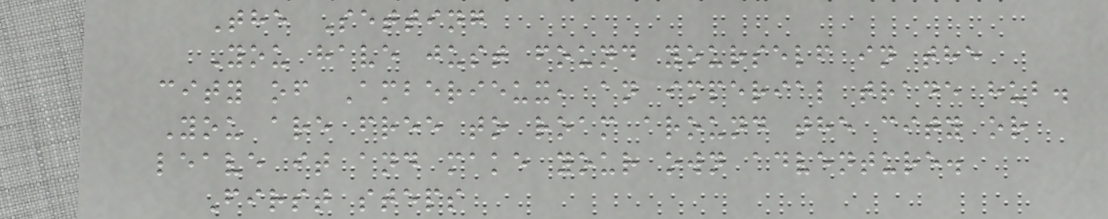The Setting
You have just found yourself in the
city of Amberieux, an imperial trade hub.
You are free to roam around the city or
leave it and make your own adventure.
First steps
